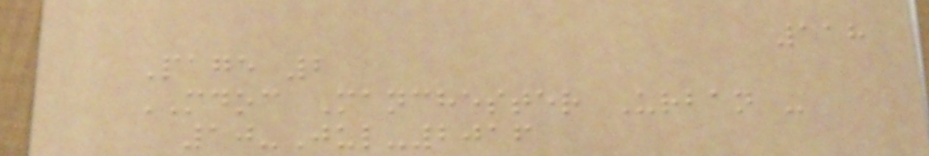118
Page 2
MDOC Manchester Urban -
10-Jul-2016
